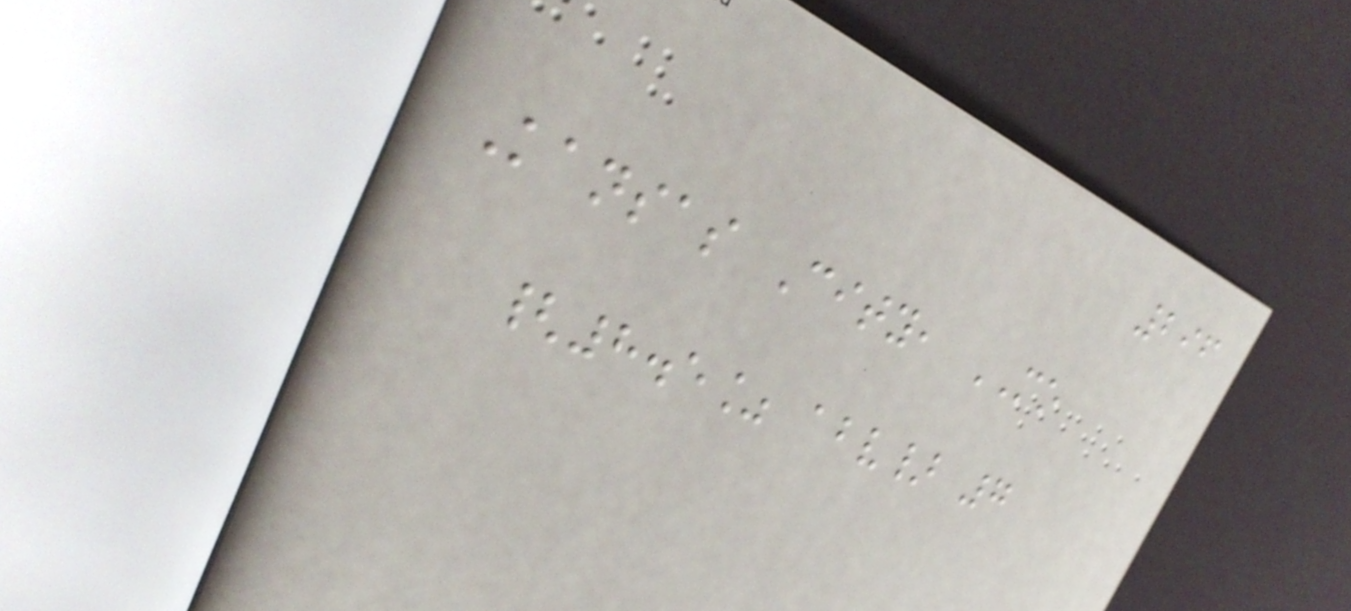296
Kansas City, MO
{8.5% abv} 7
